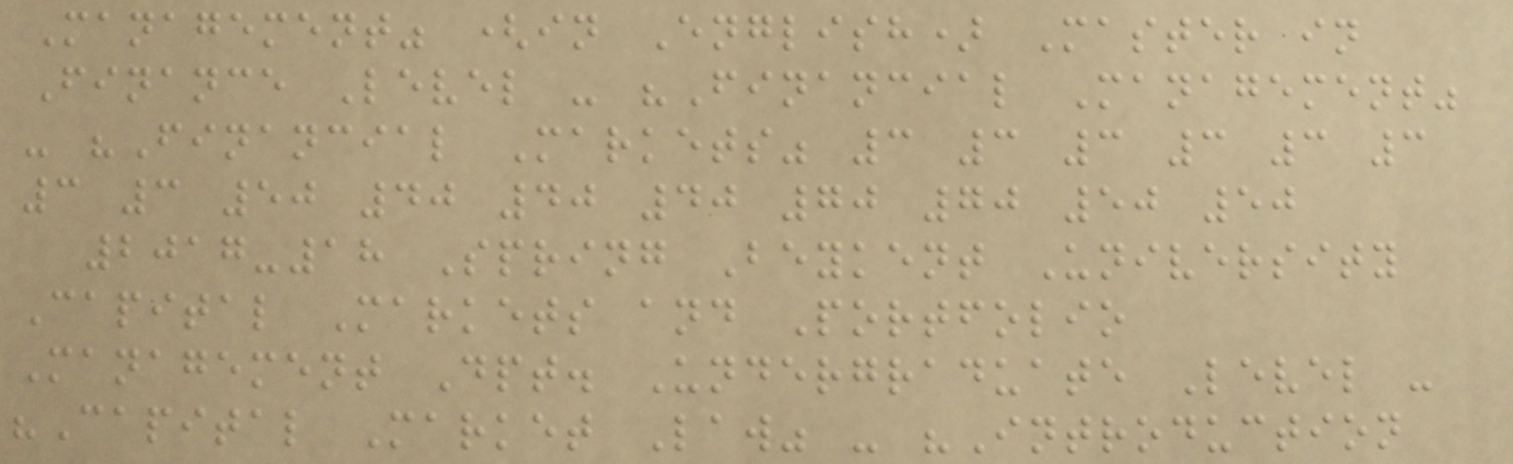Management" (in English) Master in
Finance Level - "Financial Management"
- "Financial Markets" 3 3 3 3 3 3
3 3 50 40 40 40 70 70 50 50
2017-18 Spring Beykent University
Capital Markets and Portfolio
Management Dpt. Undergraduate Level -
"Capital Market Law" - "Introduction
